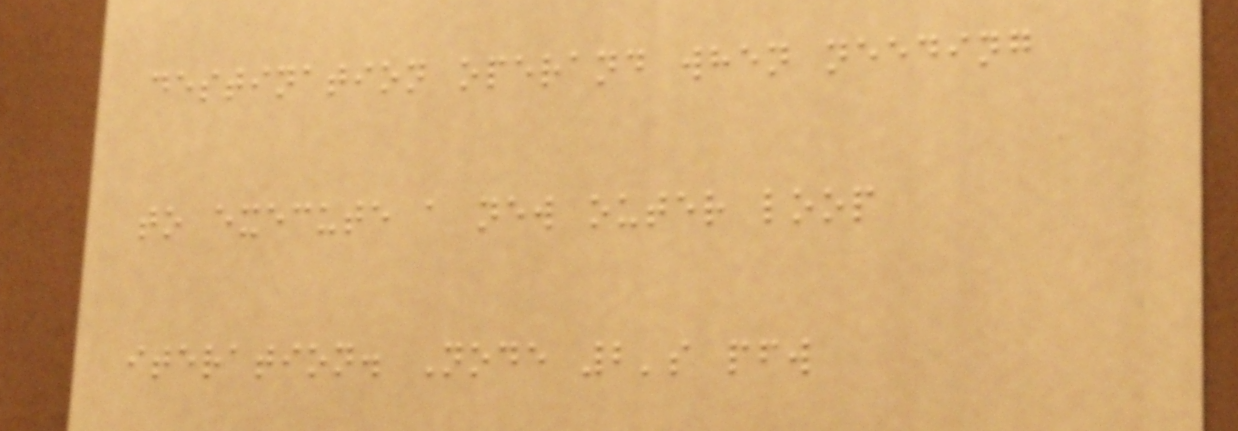destination operand when needing
to execute a new outer loop
iteration. Node 2's pfw
